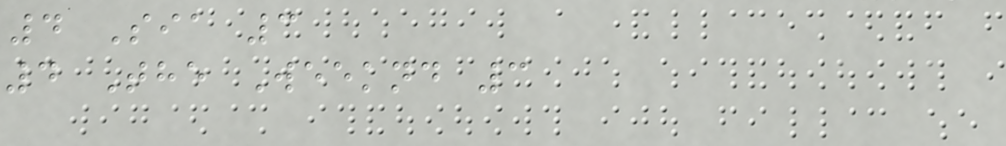4 Sia 3
4 The Weeknd 3
